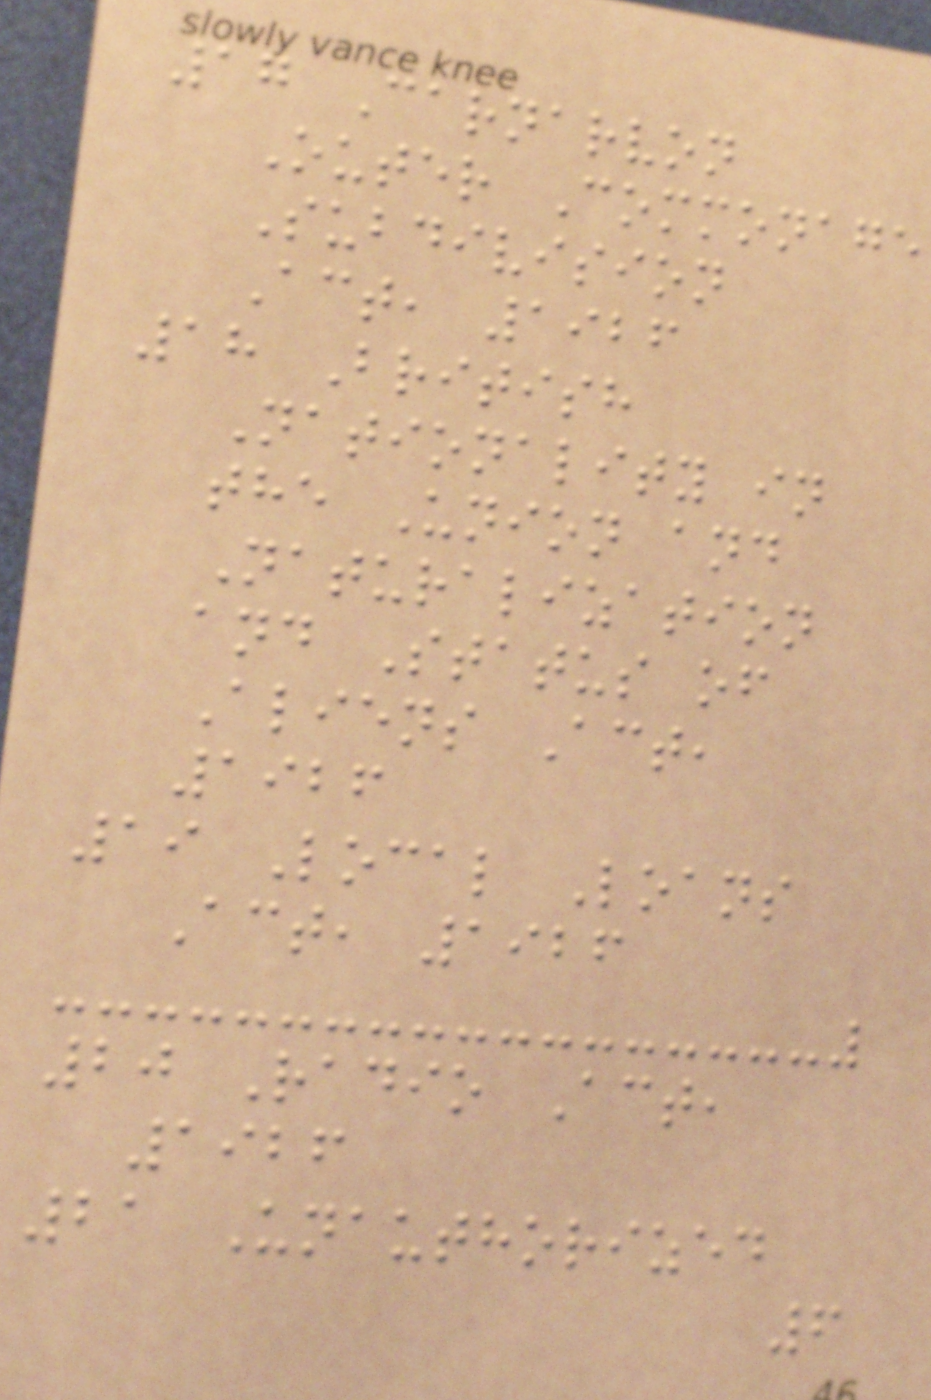17 Carnarvon
Outer Commonage
Subdivision
Act, 1926
18 British
Nationality in
the Union and
Naturalization
and Status of
Aliens Act,
1926
19 Local Loans
Act, 1926
20 Radio Act,
1926
21 Unauthorized
6
